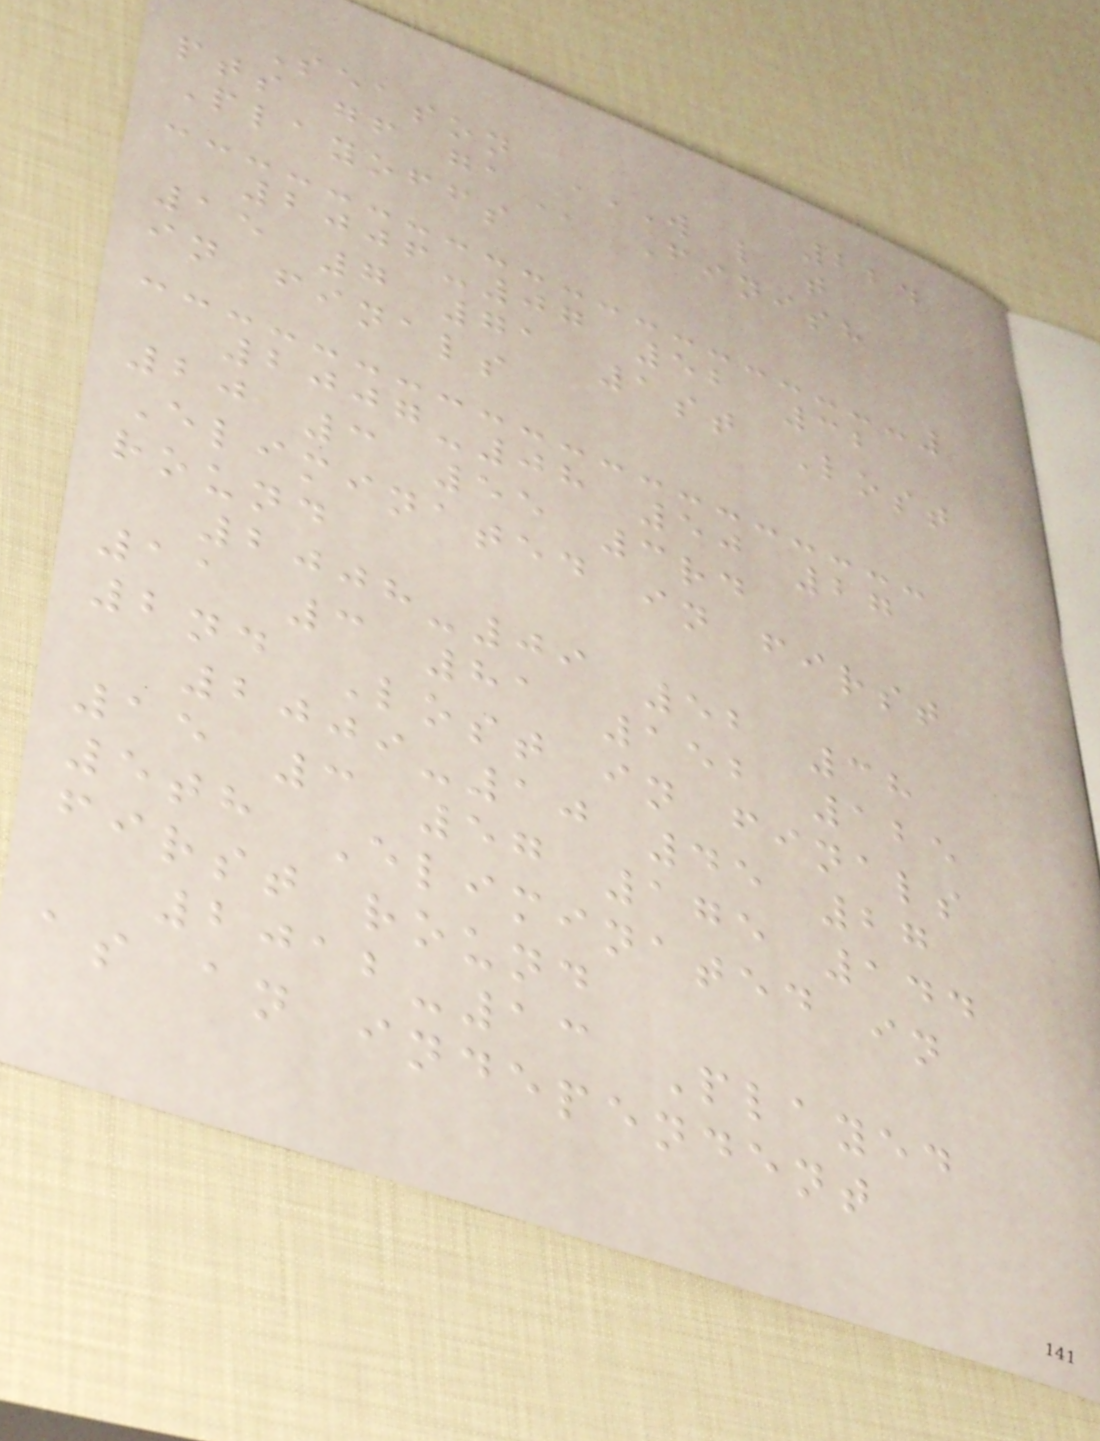224
Season W L T
PTS GF GA Finish
Playoffs
2006-07 52 32
15 7 71 1st Lost
in finals
2007-08 50 27
20 3 55 3rd
Eliminated in first
round
2008-09 52 38
11 3 81 152 125
2nd Lost in finals
2009-10 45 27
15 3 57 175 144
5th Eliminated in
first round
2012-13 Played
as an independent
